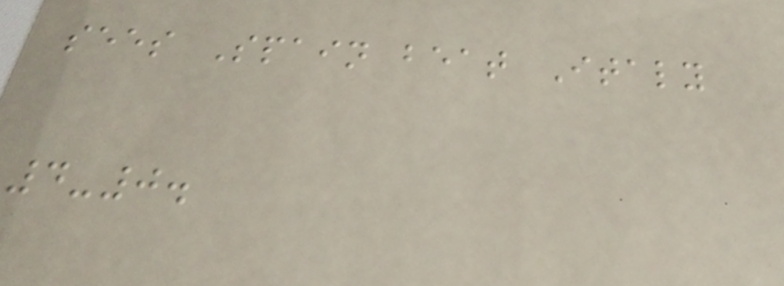sees Spain beat Italy
4-0.
